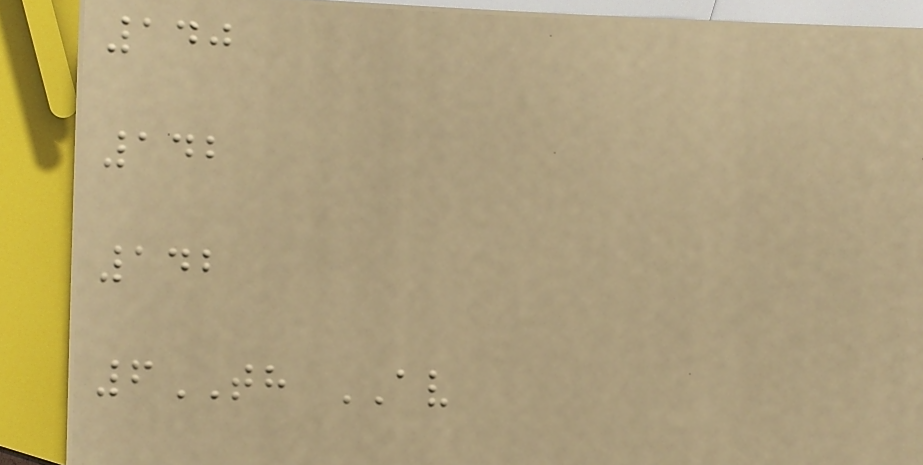140
142
142
6TH AV
